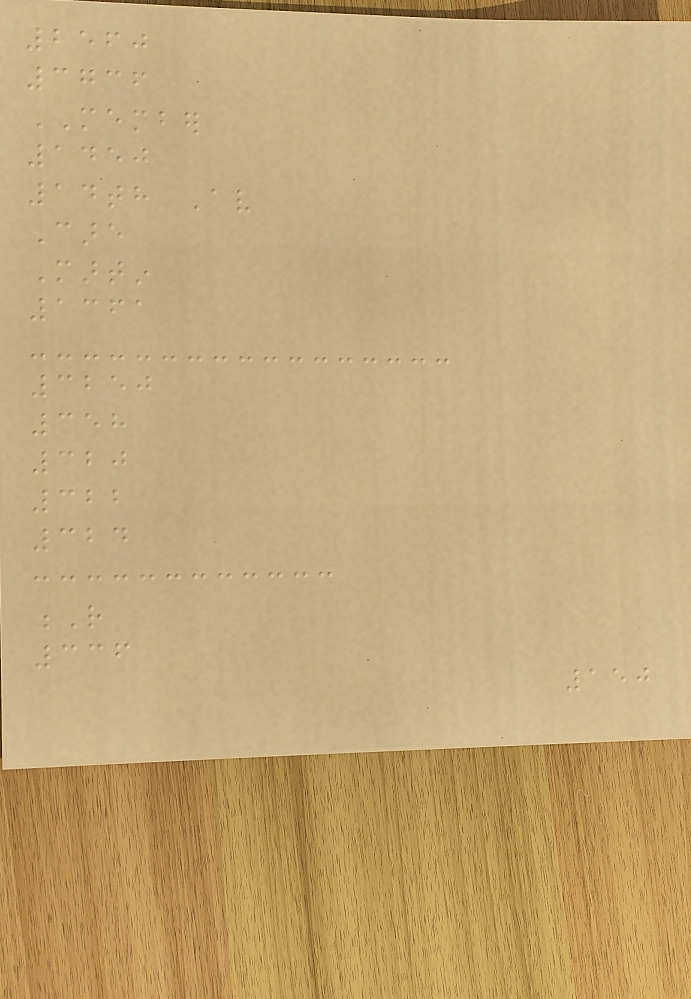2560
3736
MEMBER
1450
14th Av
Care
Martin
1361
3250
358
320
322
324
R
336
150
